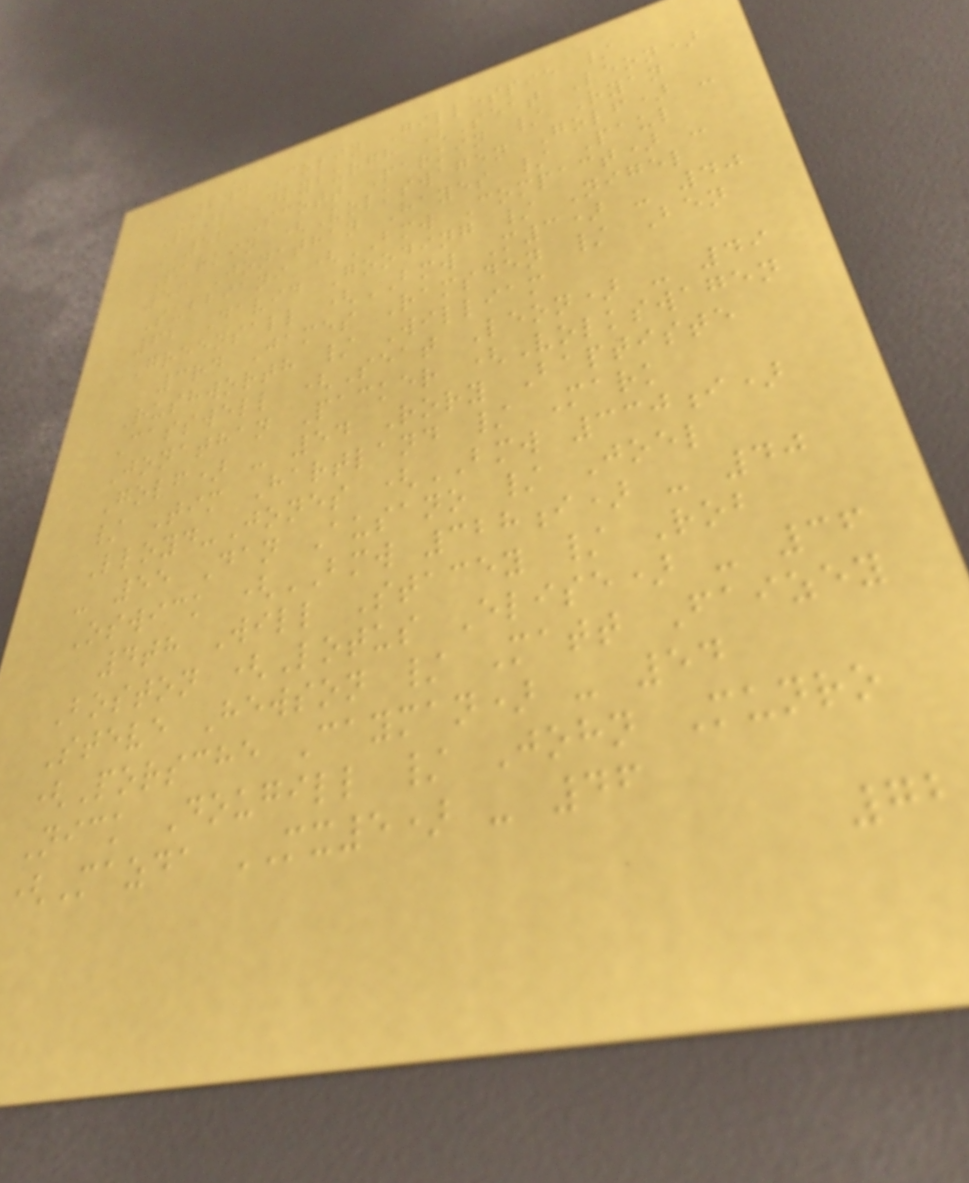2nd Colin Gillespie /
Phil Dryburgh (Seat Leon)
- 52 Scott Parkin / Ryan
Parkin (Volkswagen Golf) -
56 Jonathan Hayes / Paul
Subbiani (BMW Compact) -
62 David Gooding / Nigel
Greensall (BMW M3) - 40
3rd James Ramsden / Ben
Rushworth / William
Casswell (Seat Leon) - 49
Jonathan Packer (Volkswagen
Golf) - 54 Rory Baptiste
/ Tim Hartland / Mark
Lloyd-Jones (BMW 330i)
- 55 Dan Ausano / Joel
Oswick (BMW 328i) - 40
4th Will Stacey / Rob
Boston (Lotus Elise) - 36
Steve Hewson / Matt Faizey
(Porsche Cayman) - 54
Nick Dougill / John Munro
(Mazda MX5) - 46
72
